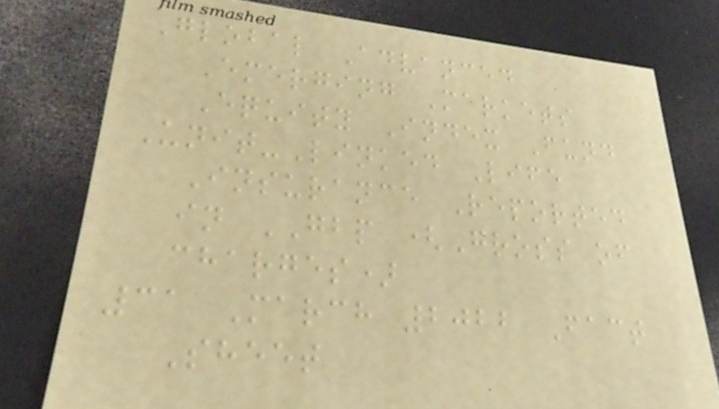Global Advanced
Emerging Markets
Equity Index Fund
Unit-Linked Life
Insurance Reported
in GBP (Gross of
charges)
31 March 2022 Fact
Sheet
